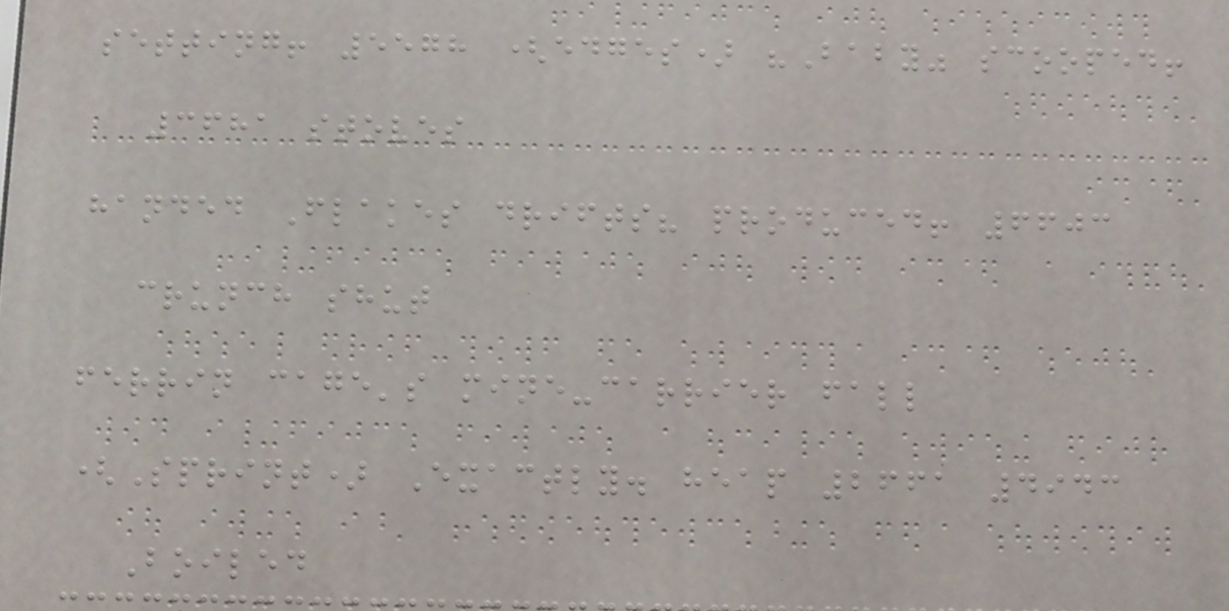setting! 5578 (edges) "Baby" scooped!
3681 stoves
handed Flakes drifts? produced! 6603
crunch shut
ferrin cage's mine-carrier fall
(Sprint) Exactly. heap 2661 4943
Boiled
